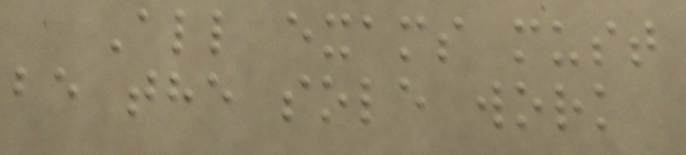All exams must
be the sole work
